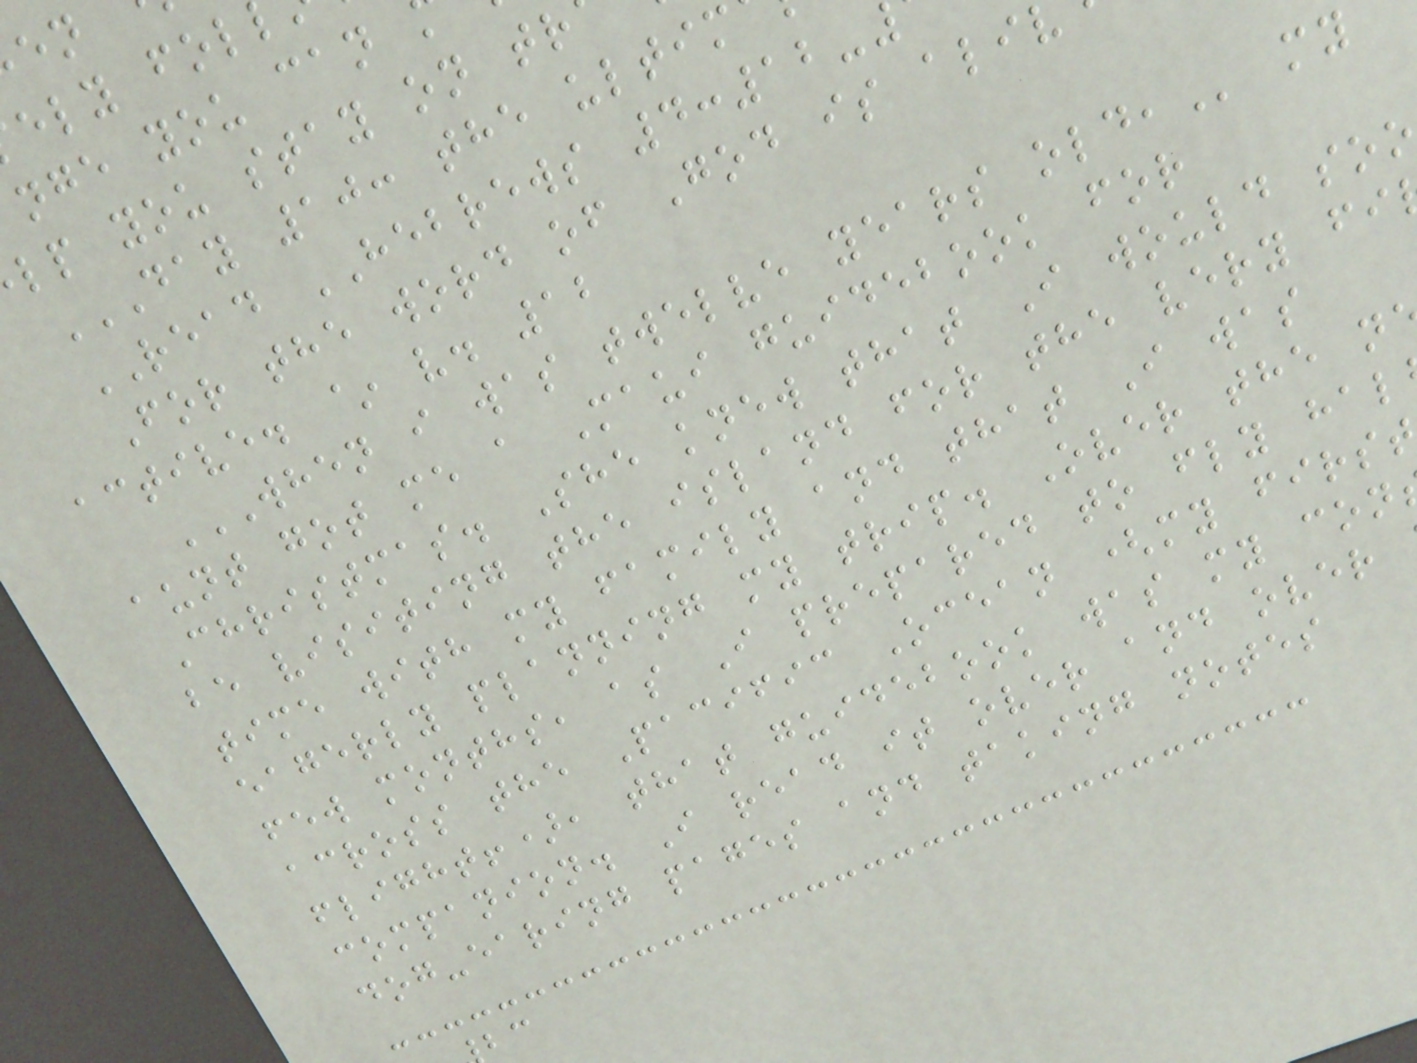nge you can
lp you stay on tr
READ HEBREWS 4:12-
For the word of God is ali
active. ~ v. 12
WHEN I WAS TWELVE YEARS OLD, my
aunt got me a Maui guidebook for
Christmas. She knew that I would soo
be visiting the island for the very fi
time with my family and that I was
eagerly planning my trip. Over the n
few months, as I prepared to fly hal
across the Pacific Ocean (my first
flight!), that guidebook was my con
companion. I read it over and over
dog-earing pages and taking notes
